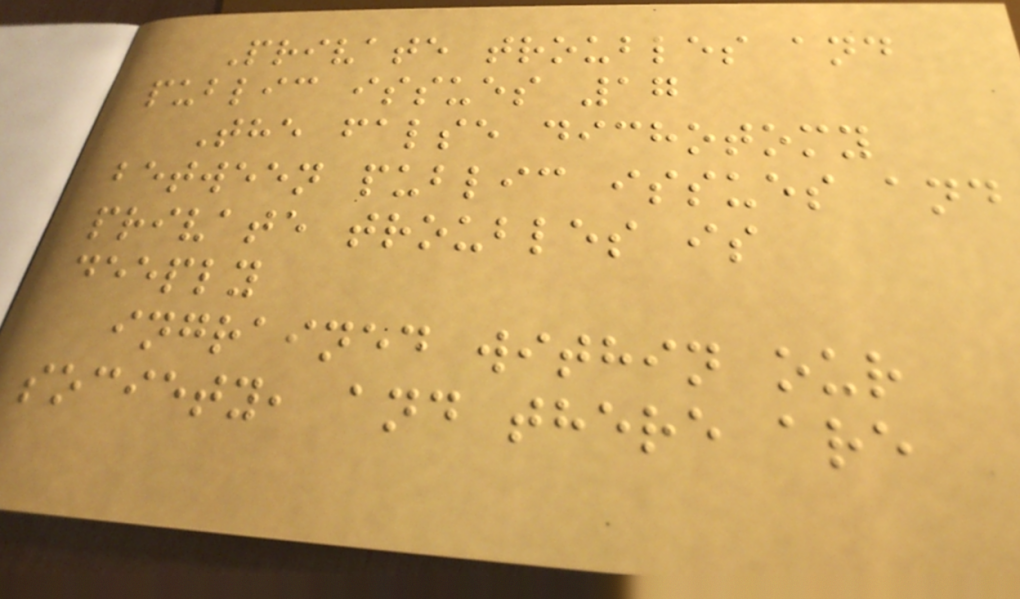Private troubles and
public issues 17
The false dichotomy
between public issues and
private troubles is
deeply
ingrained within our
society, and there are
